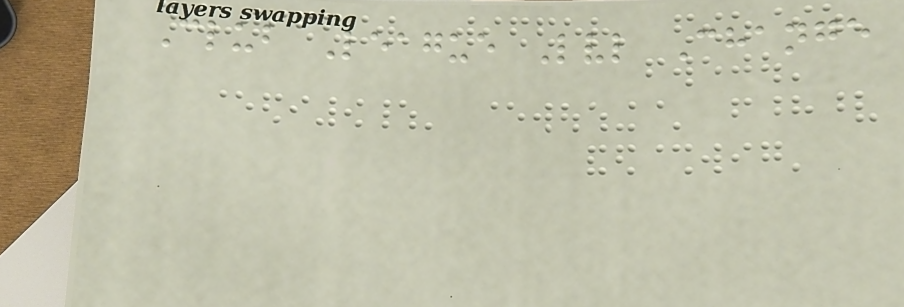Club League Lvl Change
